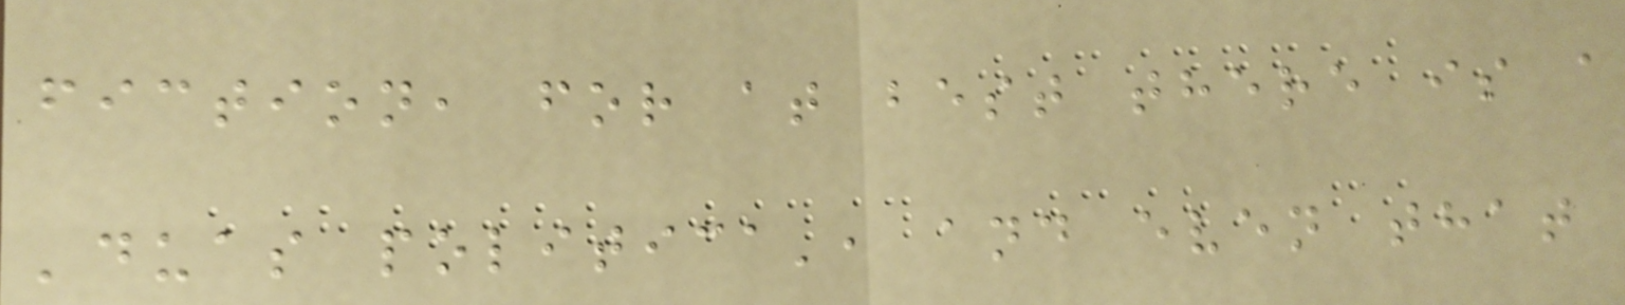fiction, for at best there is a
'duas politica', and even that
